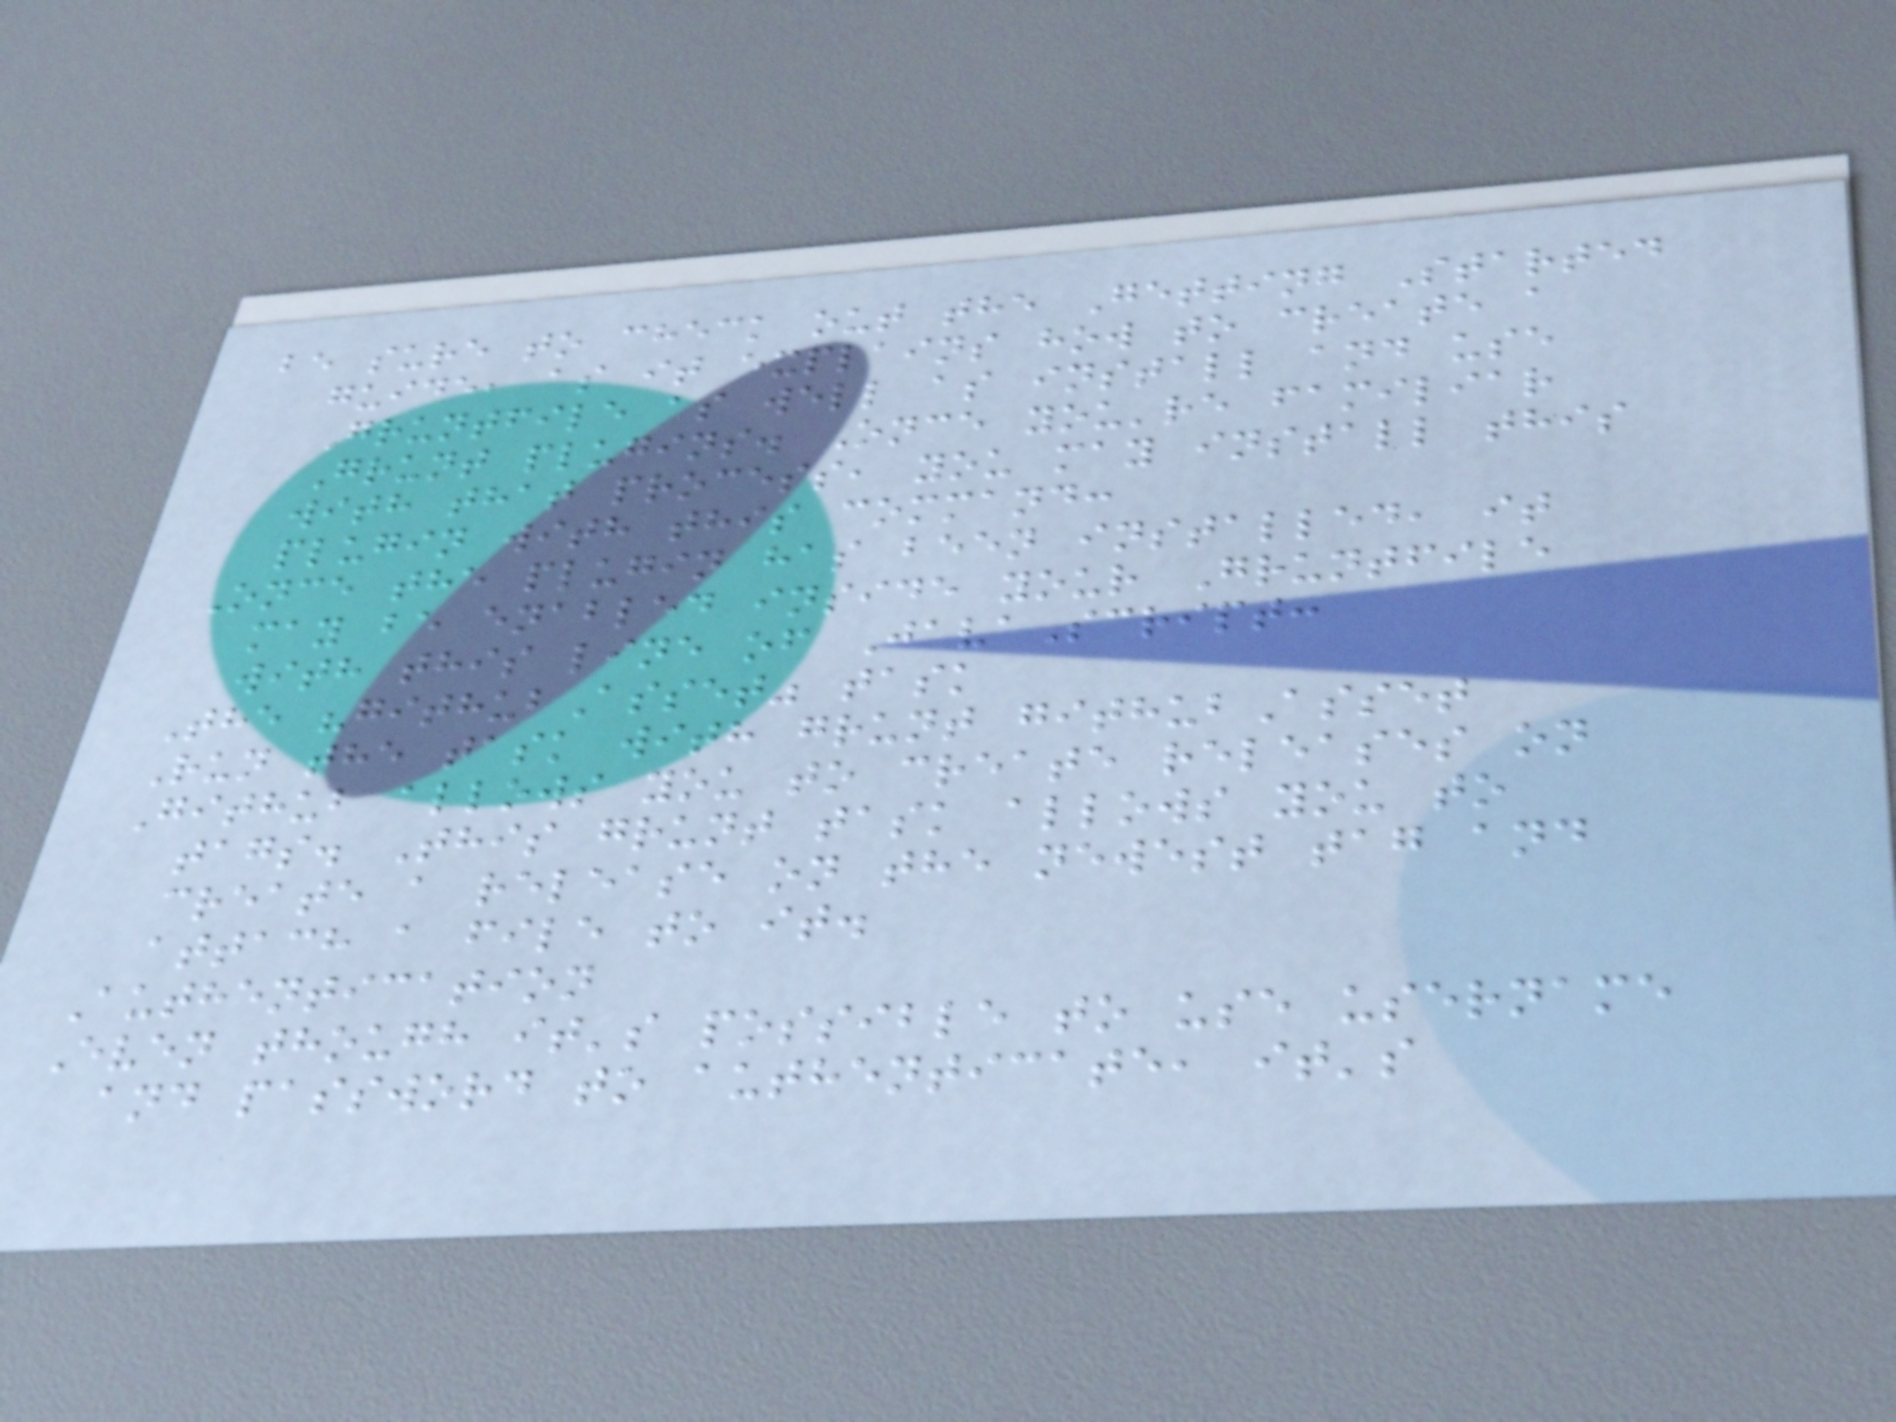be sure to check out the Getting Started
guide, as it explains how to create a
Gruntfile as well as install and use
Grunt plugins. Once you're familiar
with that process, you may install this
plugin with this command:
Once the plugin has been installed, it
may be enabled inside your Gruntfile
with this line of JavaScript:
The "githubAsset" task
Run the task with grunt githubAsset
Github allows you to create releases on
tags. This grunt task allows you to
create a release on the newest tag and
attach a file to it.
Authentication
Even though it's possible to use username
and password to authenticate, it's
